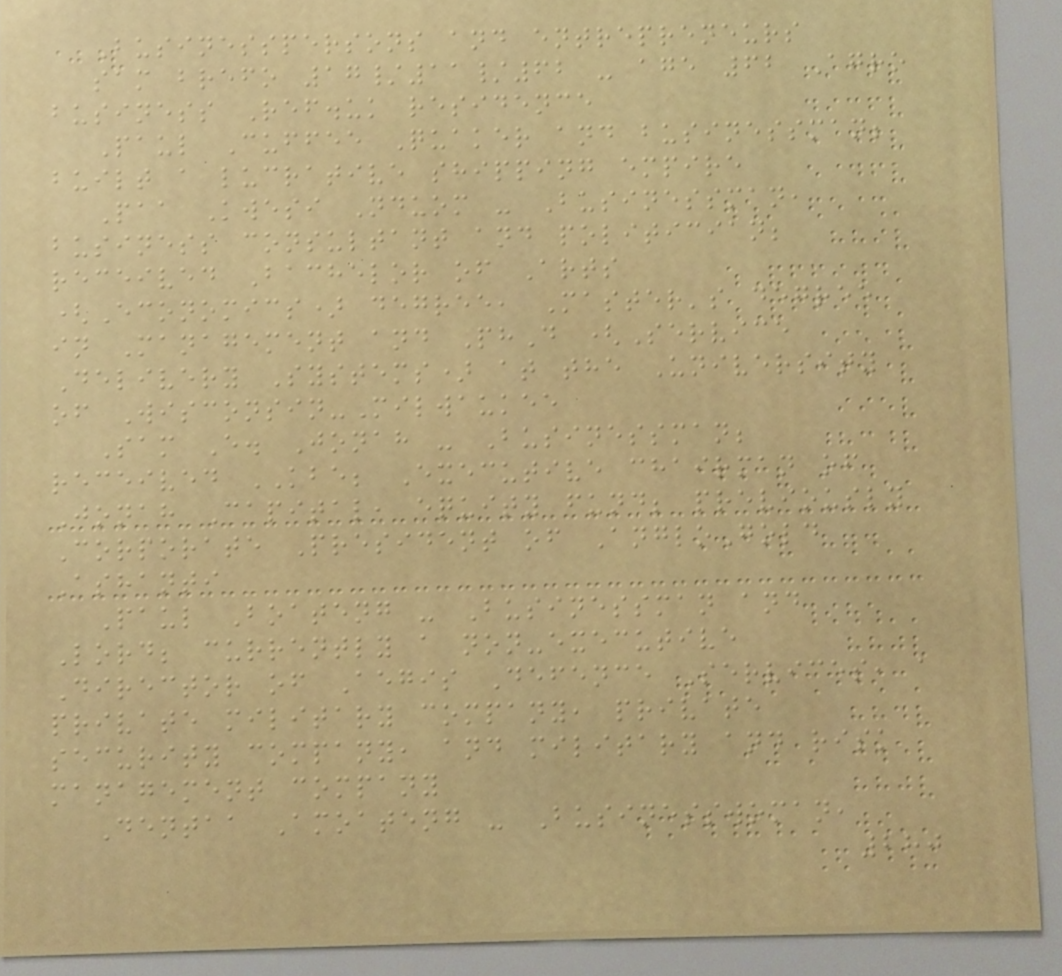Businesspersons and entrepreneurs
sam brefo 17/11/62 - age 62 Agro
business Ref.uk residence
Paul Cuffee Quaker and businessman;
built a lucrative shipping empire
Paa Kwesi Nduom - Businessman,
business consultant and politician;
received Bachelor of Arts
(Economics) degree, Master's degree
in Management and PhD (Service
Delivery Systems) at the University
of Wisconsin-Milwaukee
Sam E. Jonah - Businessman;
received KBE; Executive chairman of
Jonah Capital, equity fund; previously
Corporate President of AngloGold
Ashanti
Paul Boateng - Businessman and
Lord; currently a non-executive
Director of Aegis Defence Services, a
private military company, private
security company, and military and risk
management company
Dentaa Amoateng - Businesswoman,
280
